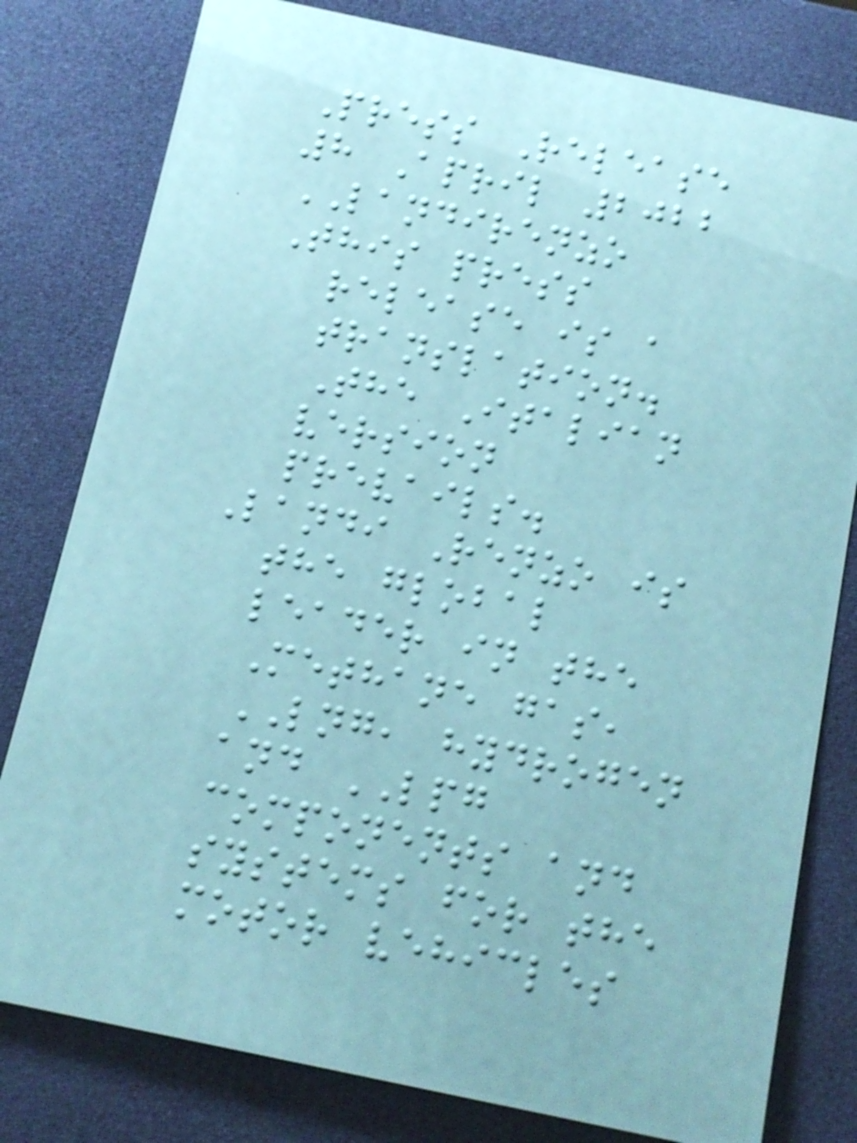Press Release
8 April 2022
LANDIRENZO
This press
release is a
translation.
The Italian
version
prevails.
Landi Renzo is
the global
leader in the
Methane gas,
LNG, hydrogen
and LPG
components and
systems for the
motor vehicles
